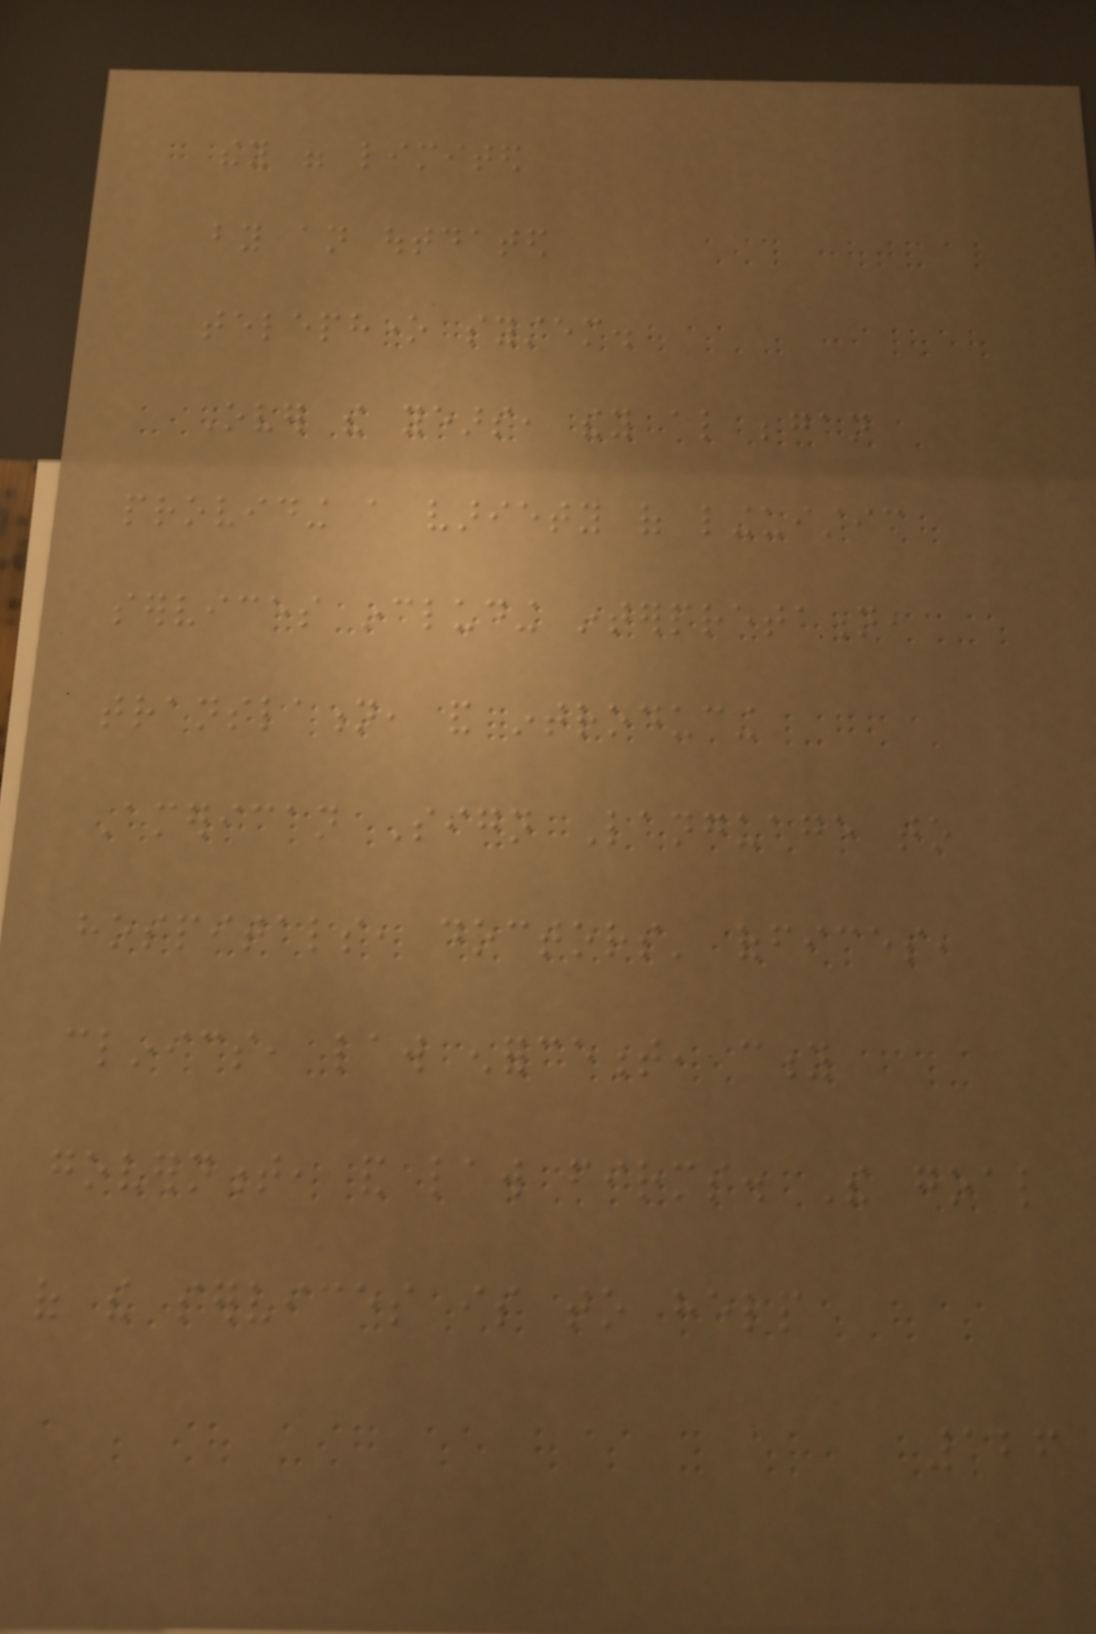they were limited
by an outdated
telephone system.
Over the years, they also began
providing a variety of linguistic
services including interpretation,
translation, and introducing
American Sign Language to
hospitals, doctors' offices,
clinics, law enforcement, city
government, and law firms. The goal
of the services is to help
126
